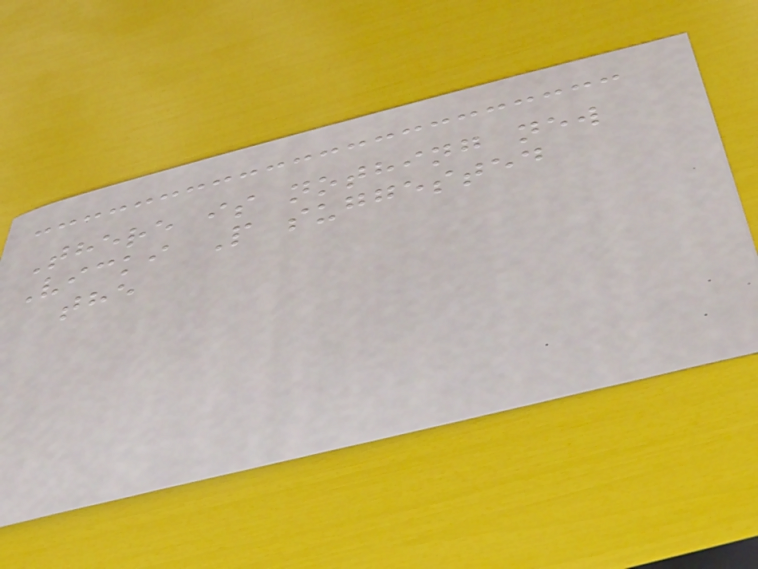There is nothing new
Vicki P suggested
the
